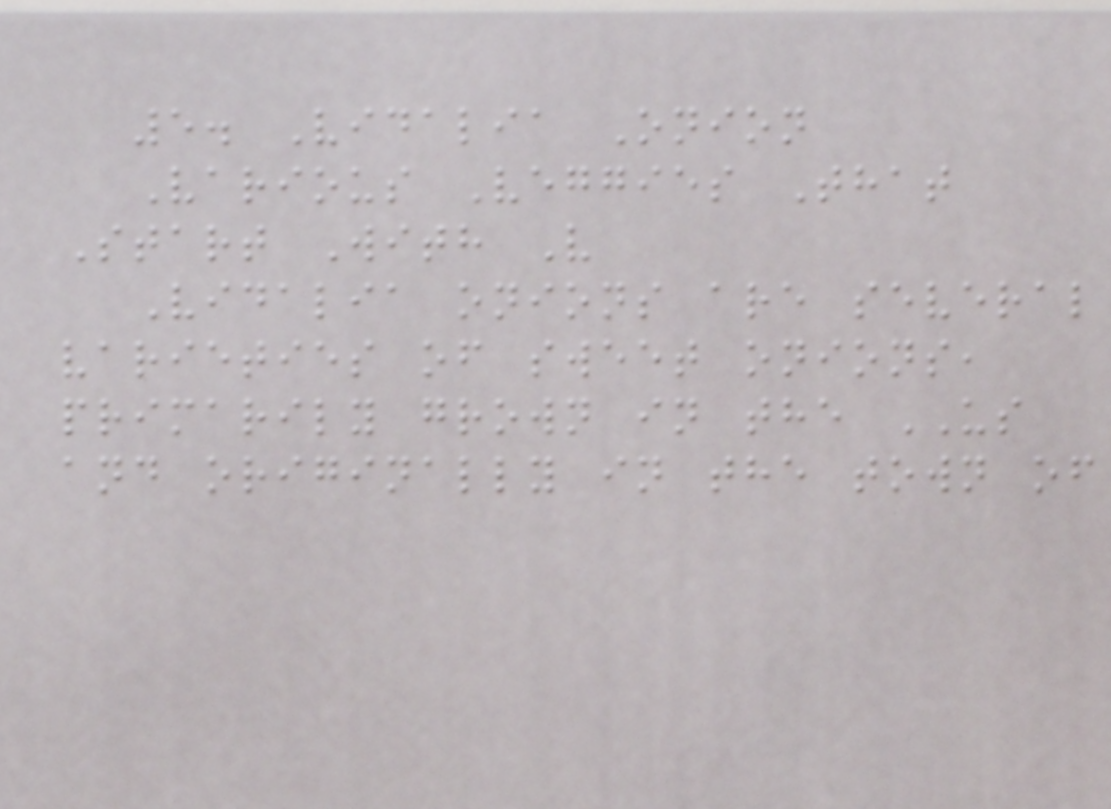5. Vidalia Onion
Various Veggies That
Start With V
Vidalia onions are several
varieties of sweet onions,
primarily grown in the US
and originally in the town of
